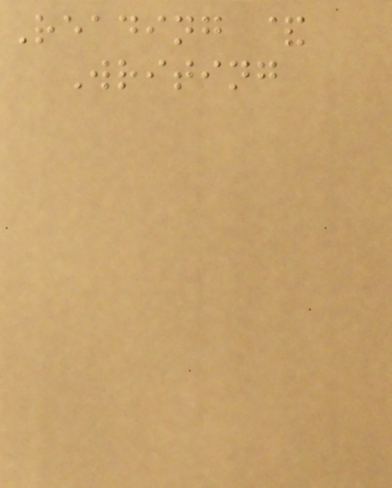Reading &
Writing
